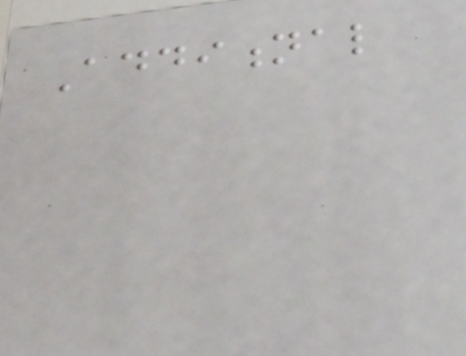Additional
